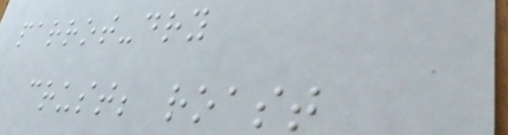parrot-dry
crust; roast
